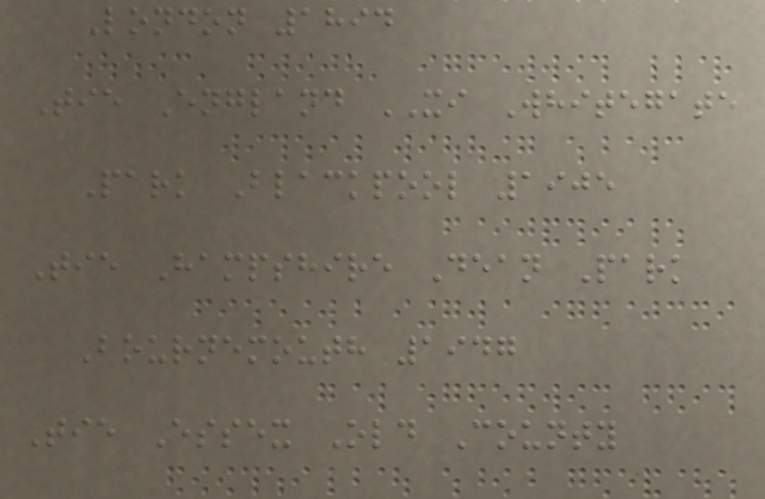London 1894
Tie England XI Whitegate
Park Blackpool 1905
Tie Hampshire Dean Park
Bournemouth 1947
Tie Essex Old County
